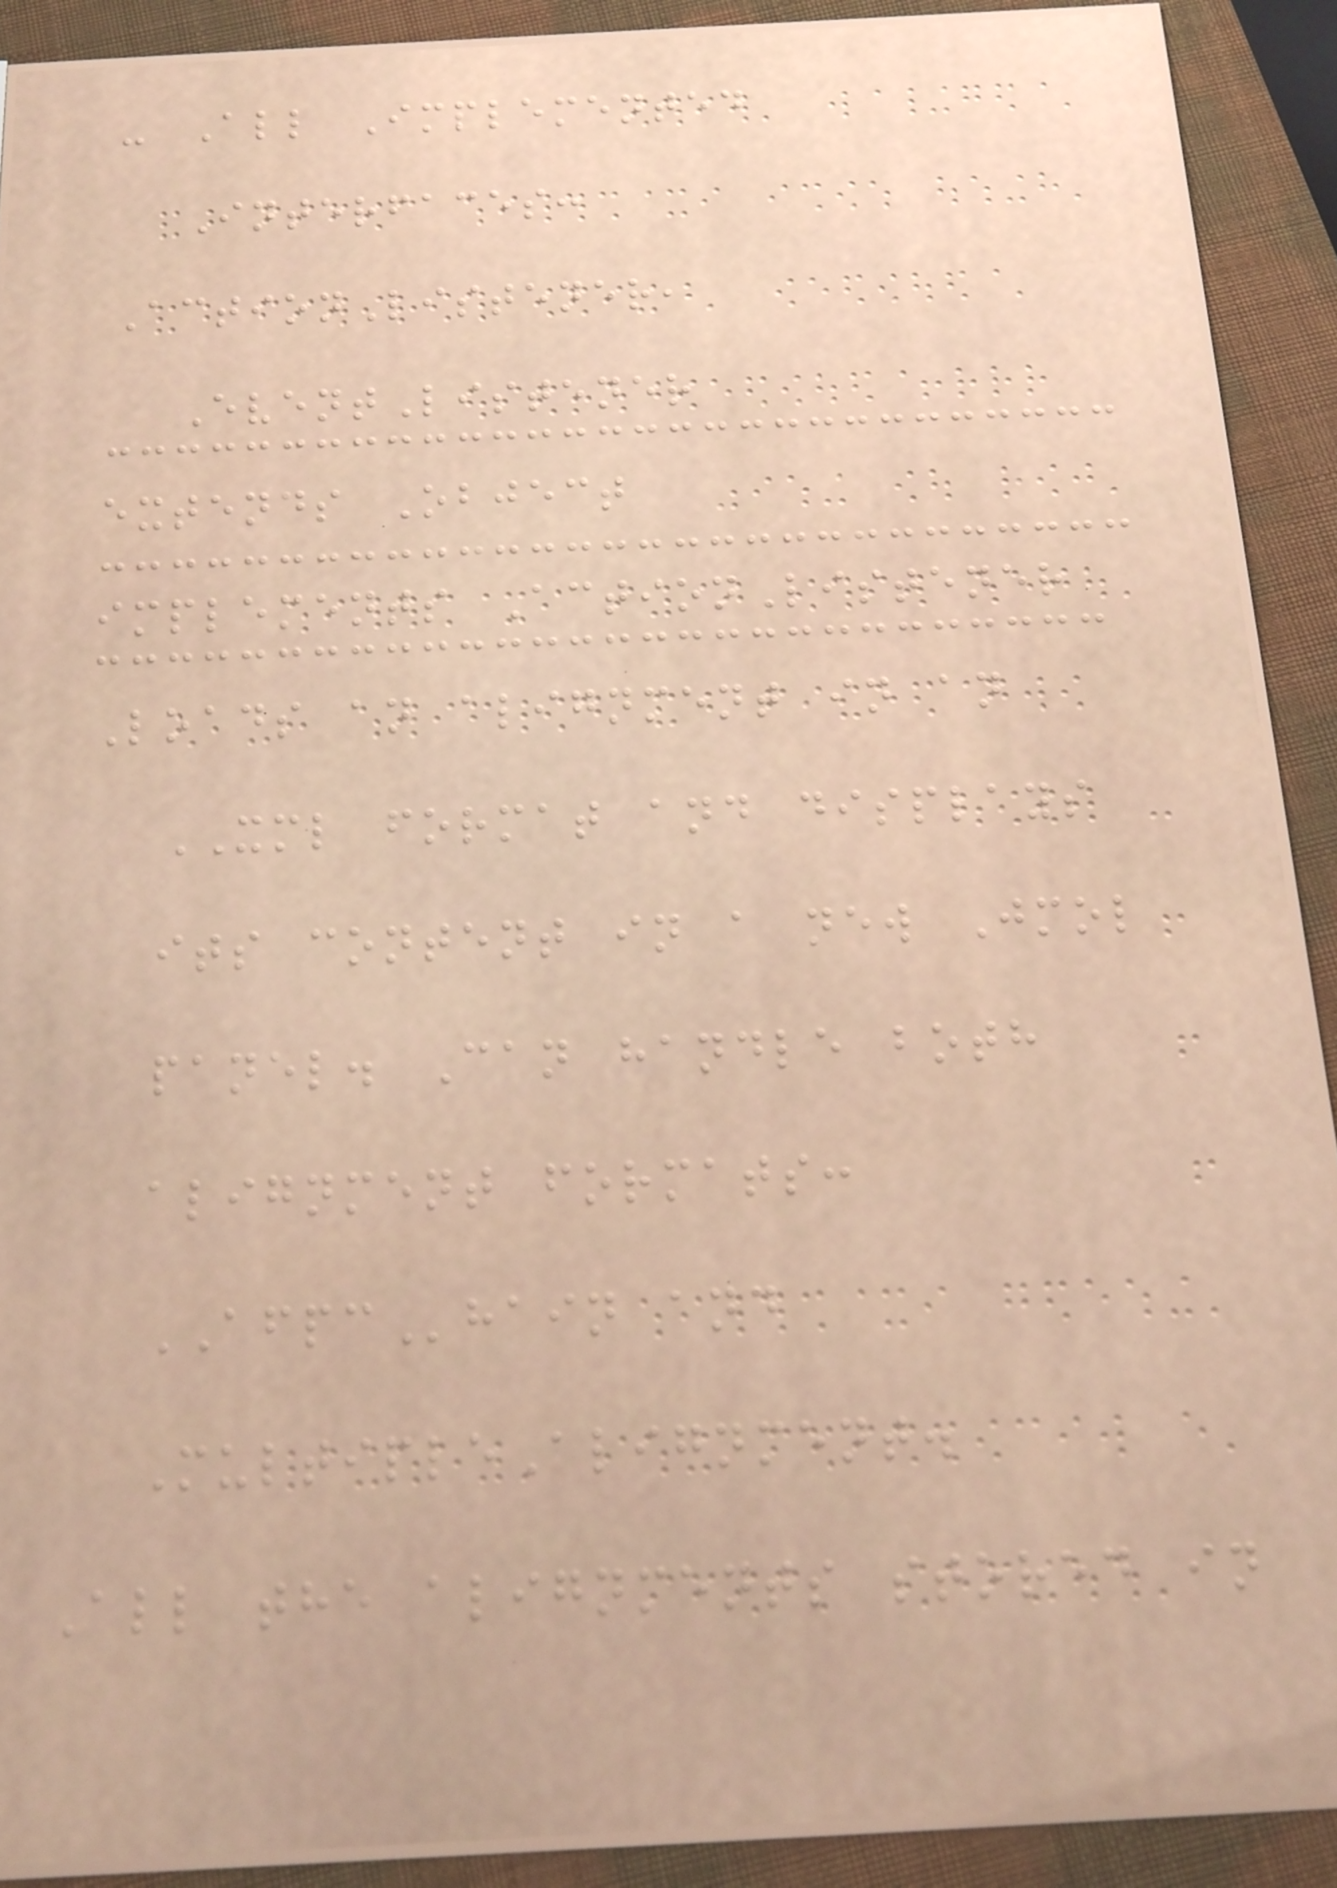- All Implemented
Interfaces:
ActionListener,
EventListener
extends Object
implements ActionListener
Loads an alignment in an
XML format and displays
its content in a new Jmol
panel. Can handle both
alignment formats:
AFPChain and
MultipleAlignment.
All the alignments stored in
